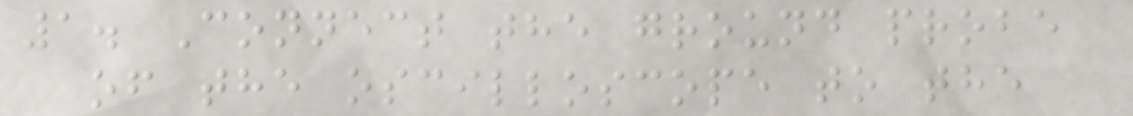1. Connect the ground probe
of the oscilloscope to the
